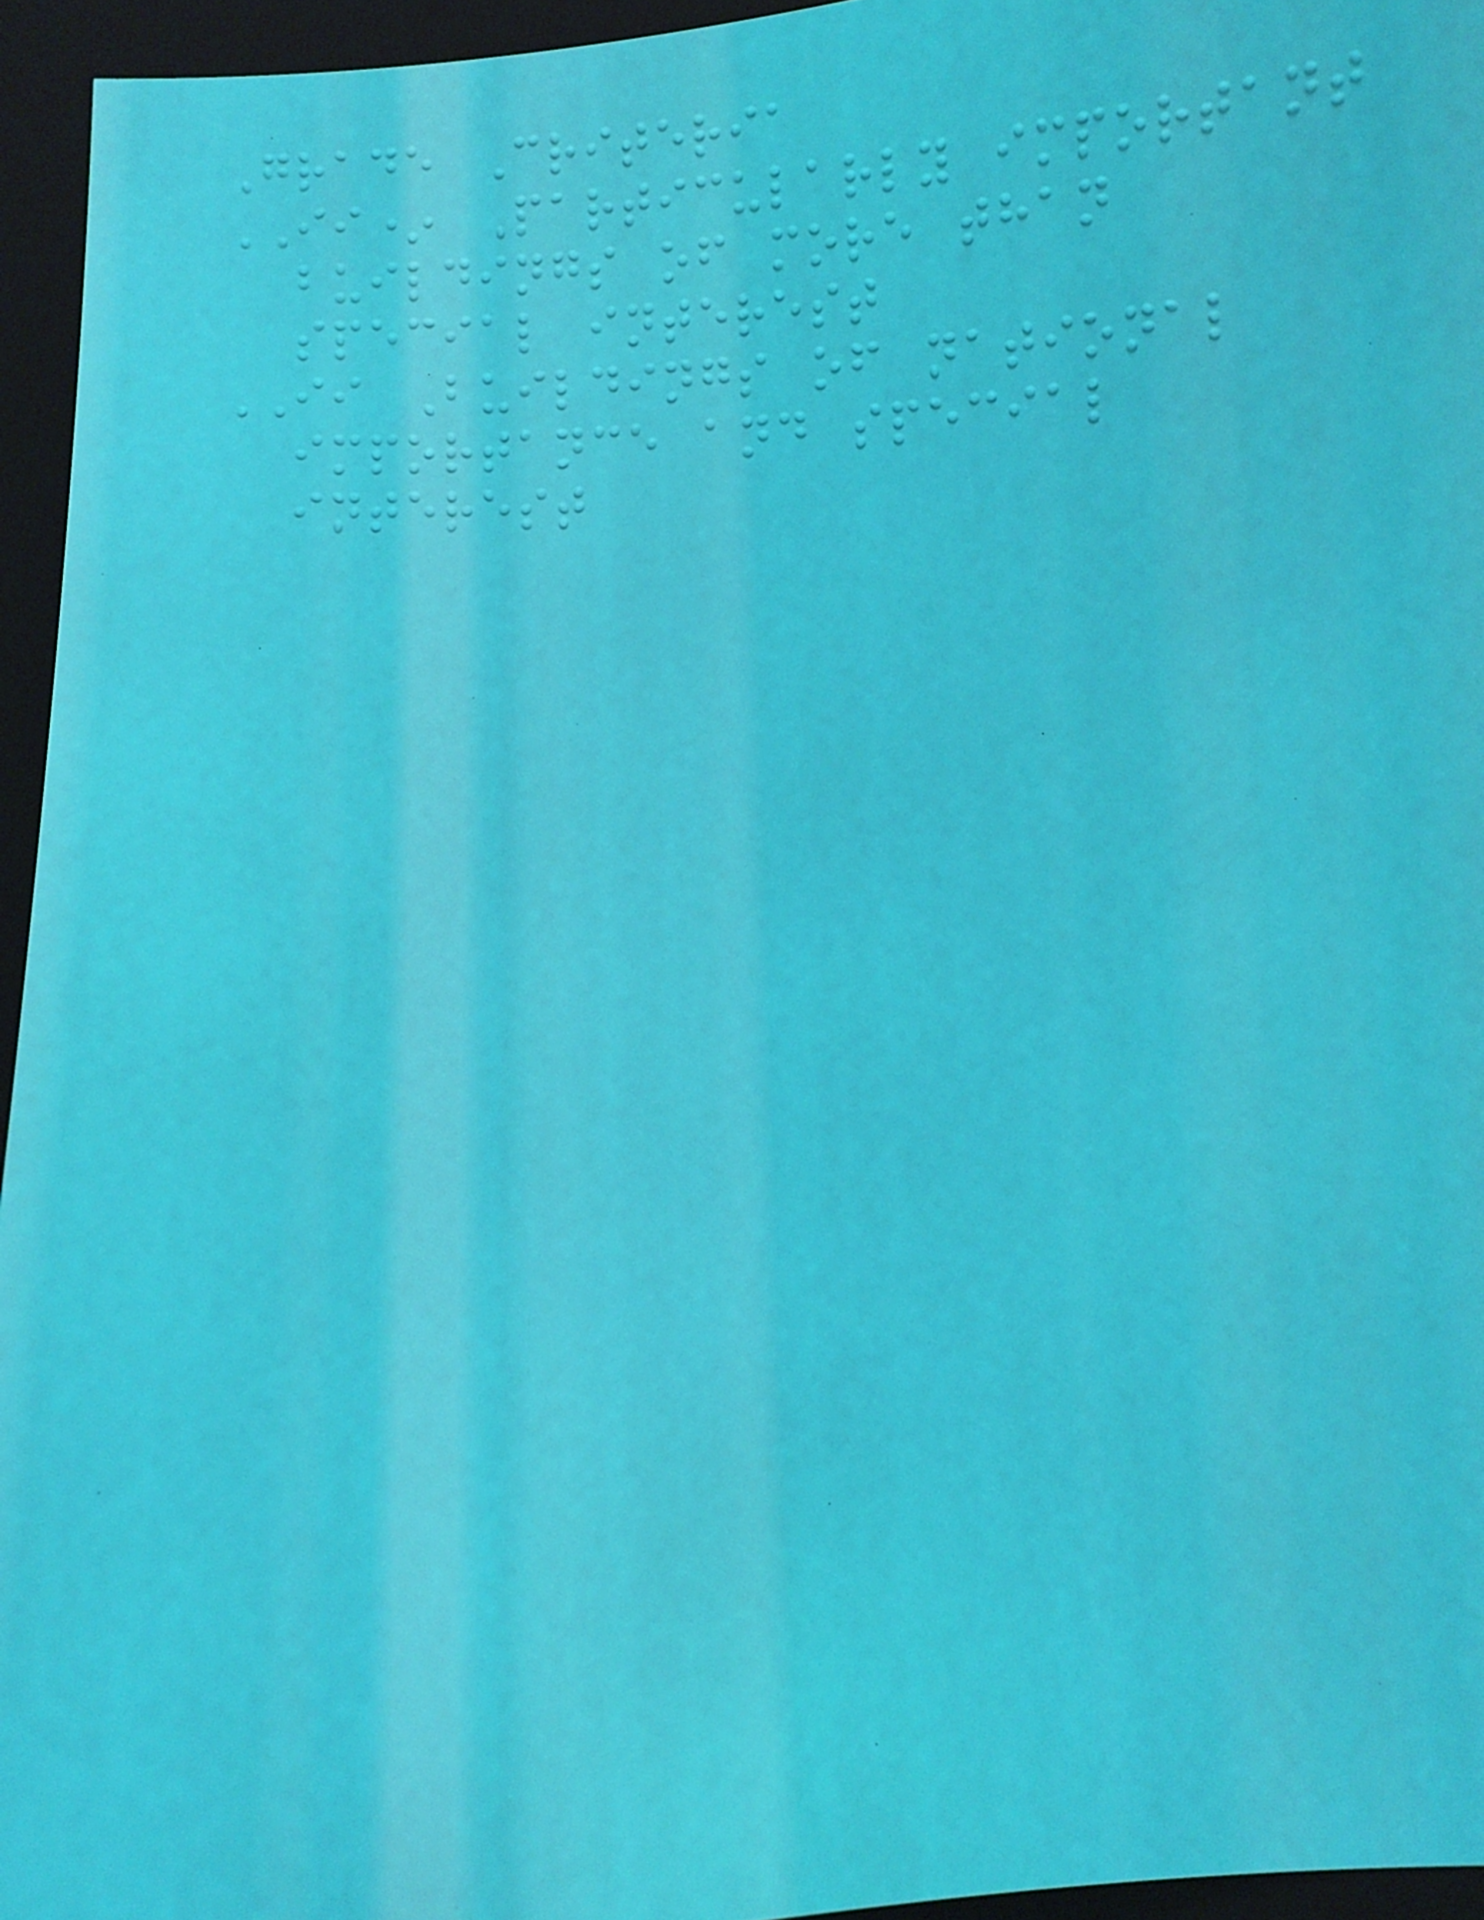Grade Criteria
II* Particularly important
buildings of more than
special interest
II Buildings of national
importance and special
interest
